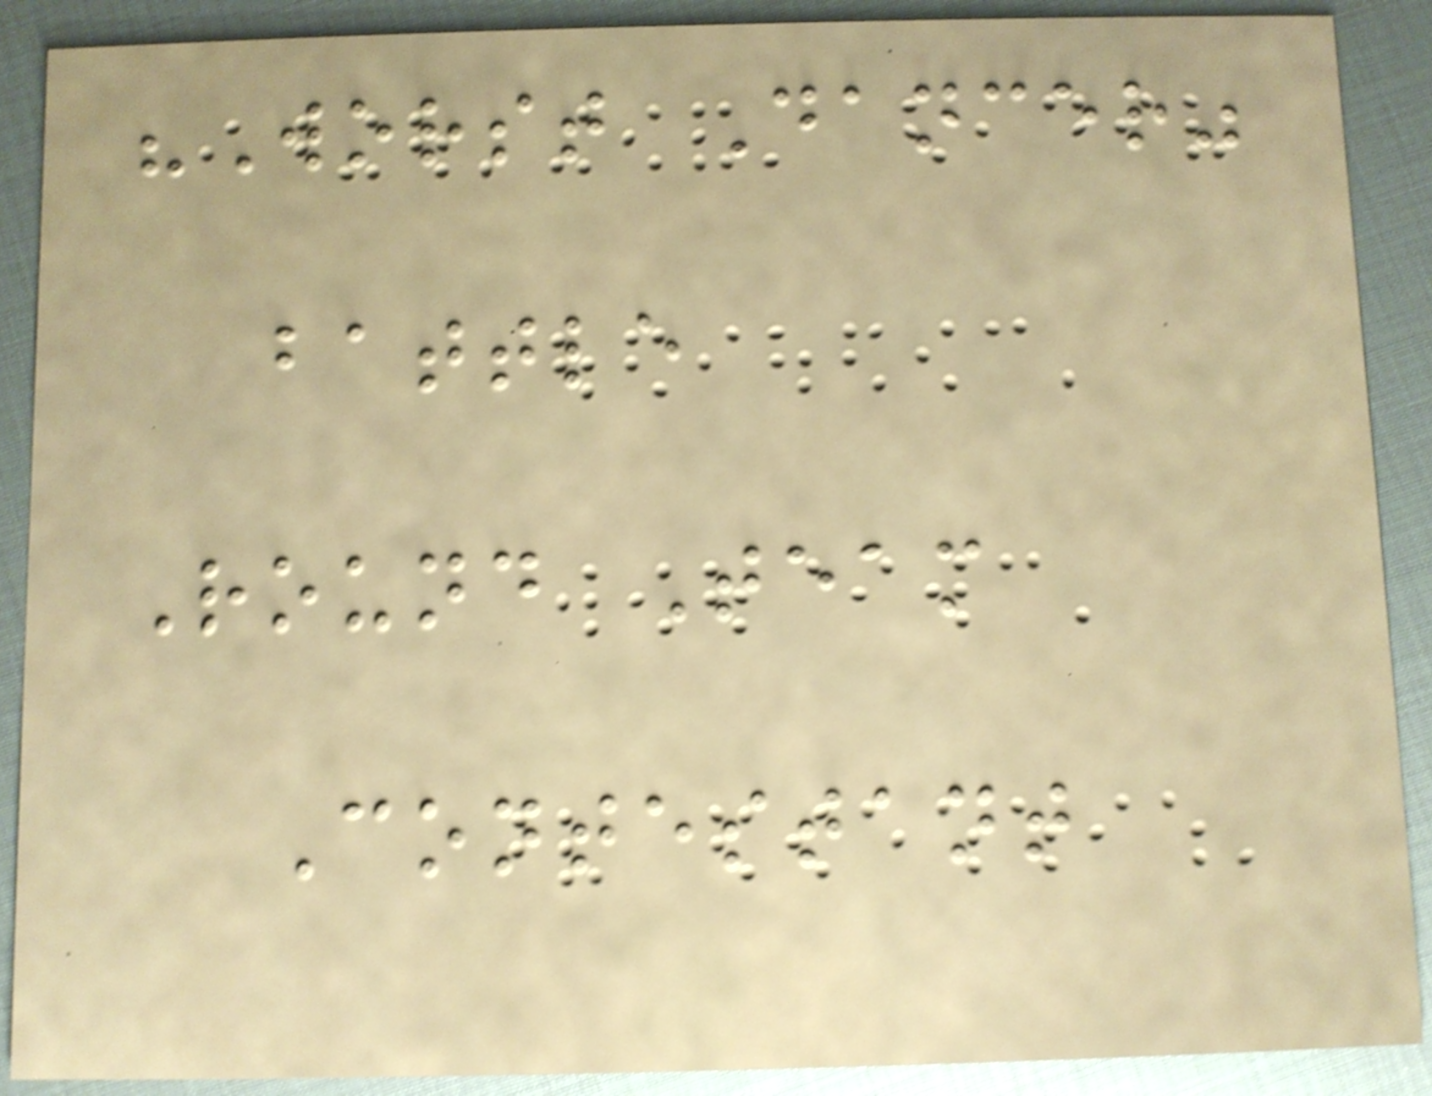"Worst Dancer"
battle
Round Team
Contestant
